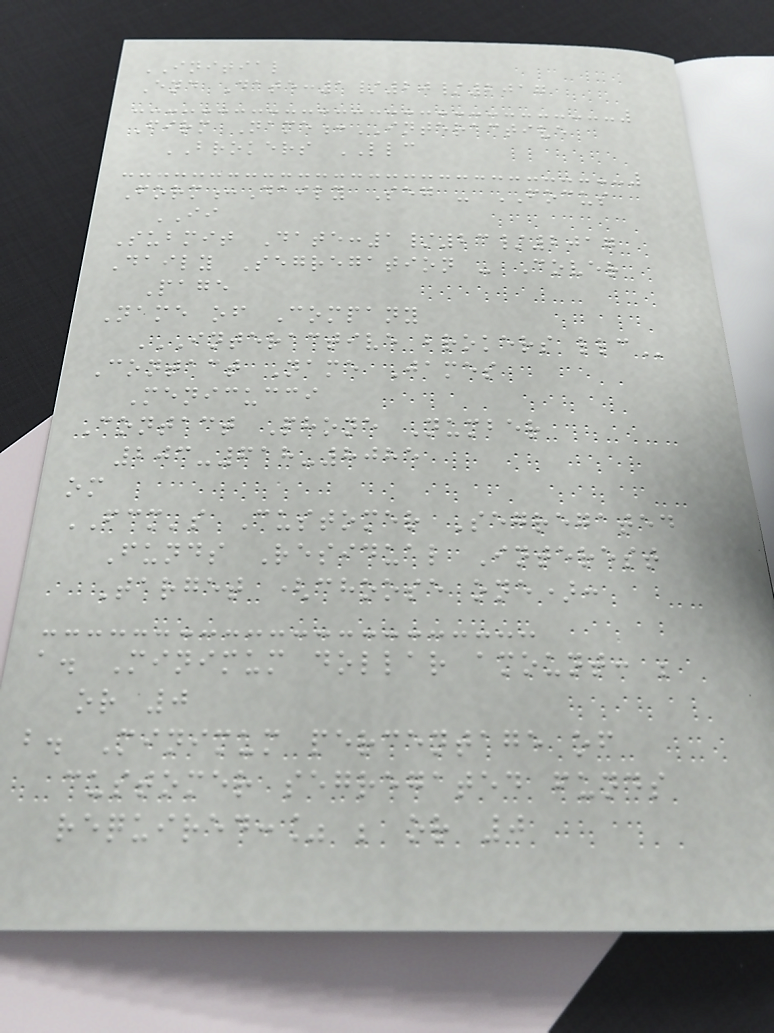INITIAL
End Date:1/20/2017
Firm Name:INTERACTIVE
BROKERS LLC
Form:Daily Seg - FOCUS
II
Submit Date:1/23/2017
Daily Segregation - Cover
Page
Name of Company
INTERACTIVE BROKERS LLC
Contact Name James
Menicucci
Contact Phone Number
203-618-8085
om
FCM's Customer Segregated
Funds Residual Interest
Target (choose one):
a. Minimum dollar amount: ;
or 0
b. Minimum percentage of
customer segregated funds
required:% ; or 0
